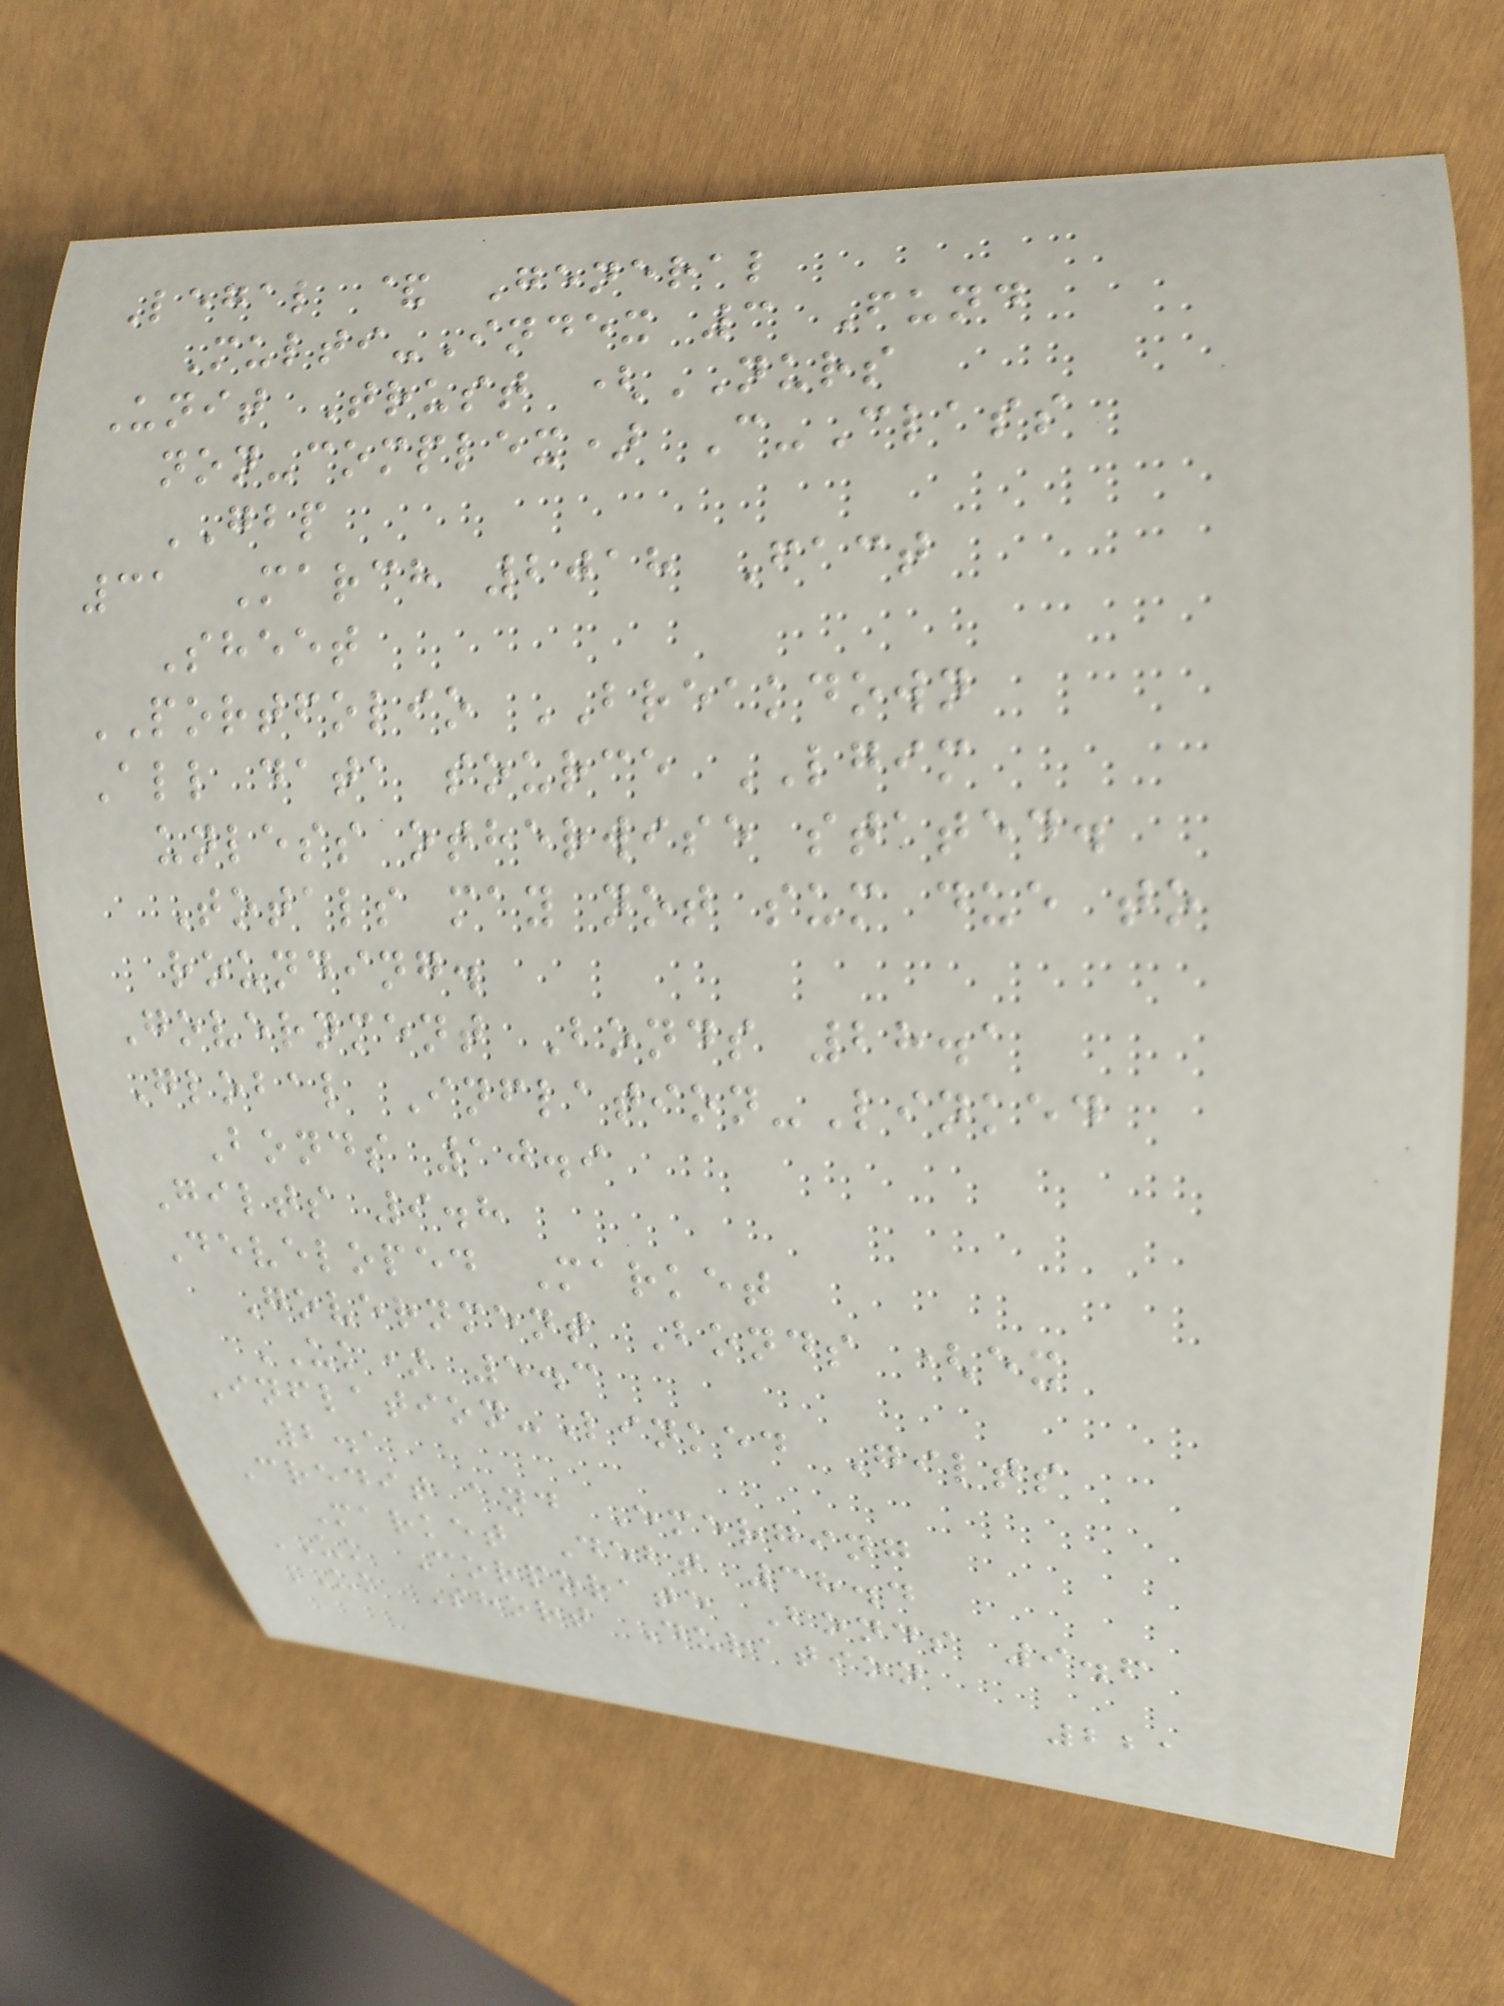Legal & General
Multi-Index 3 Fund
Unit Trust (NURS
non-complex) C-Class
GBP
31 March 2018 Fact
Sheet
PORTFOLIO BREAKDOWN
All data source LGIM
unless otherwise stated.
Totals may not sum due to
rounding.
Government Bonds 28.1
Global Inflation-Linked
Bonds 10.9
Gilts 9.8
Developed Market
Government Bonds (ex
UK) 5.3
Inflation-Linked Gilts
2.1
Credit and Emerging
Market Debt 38.4
UK Corporate Bonds 9.6
UK Short Duration
221
